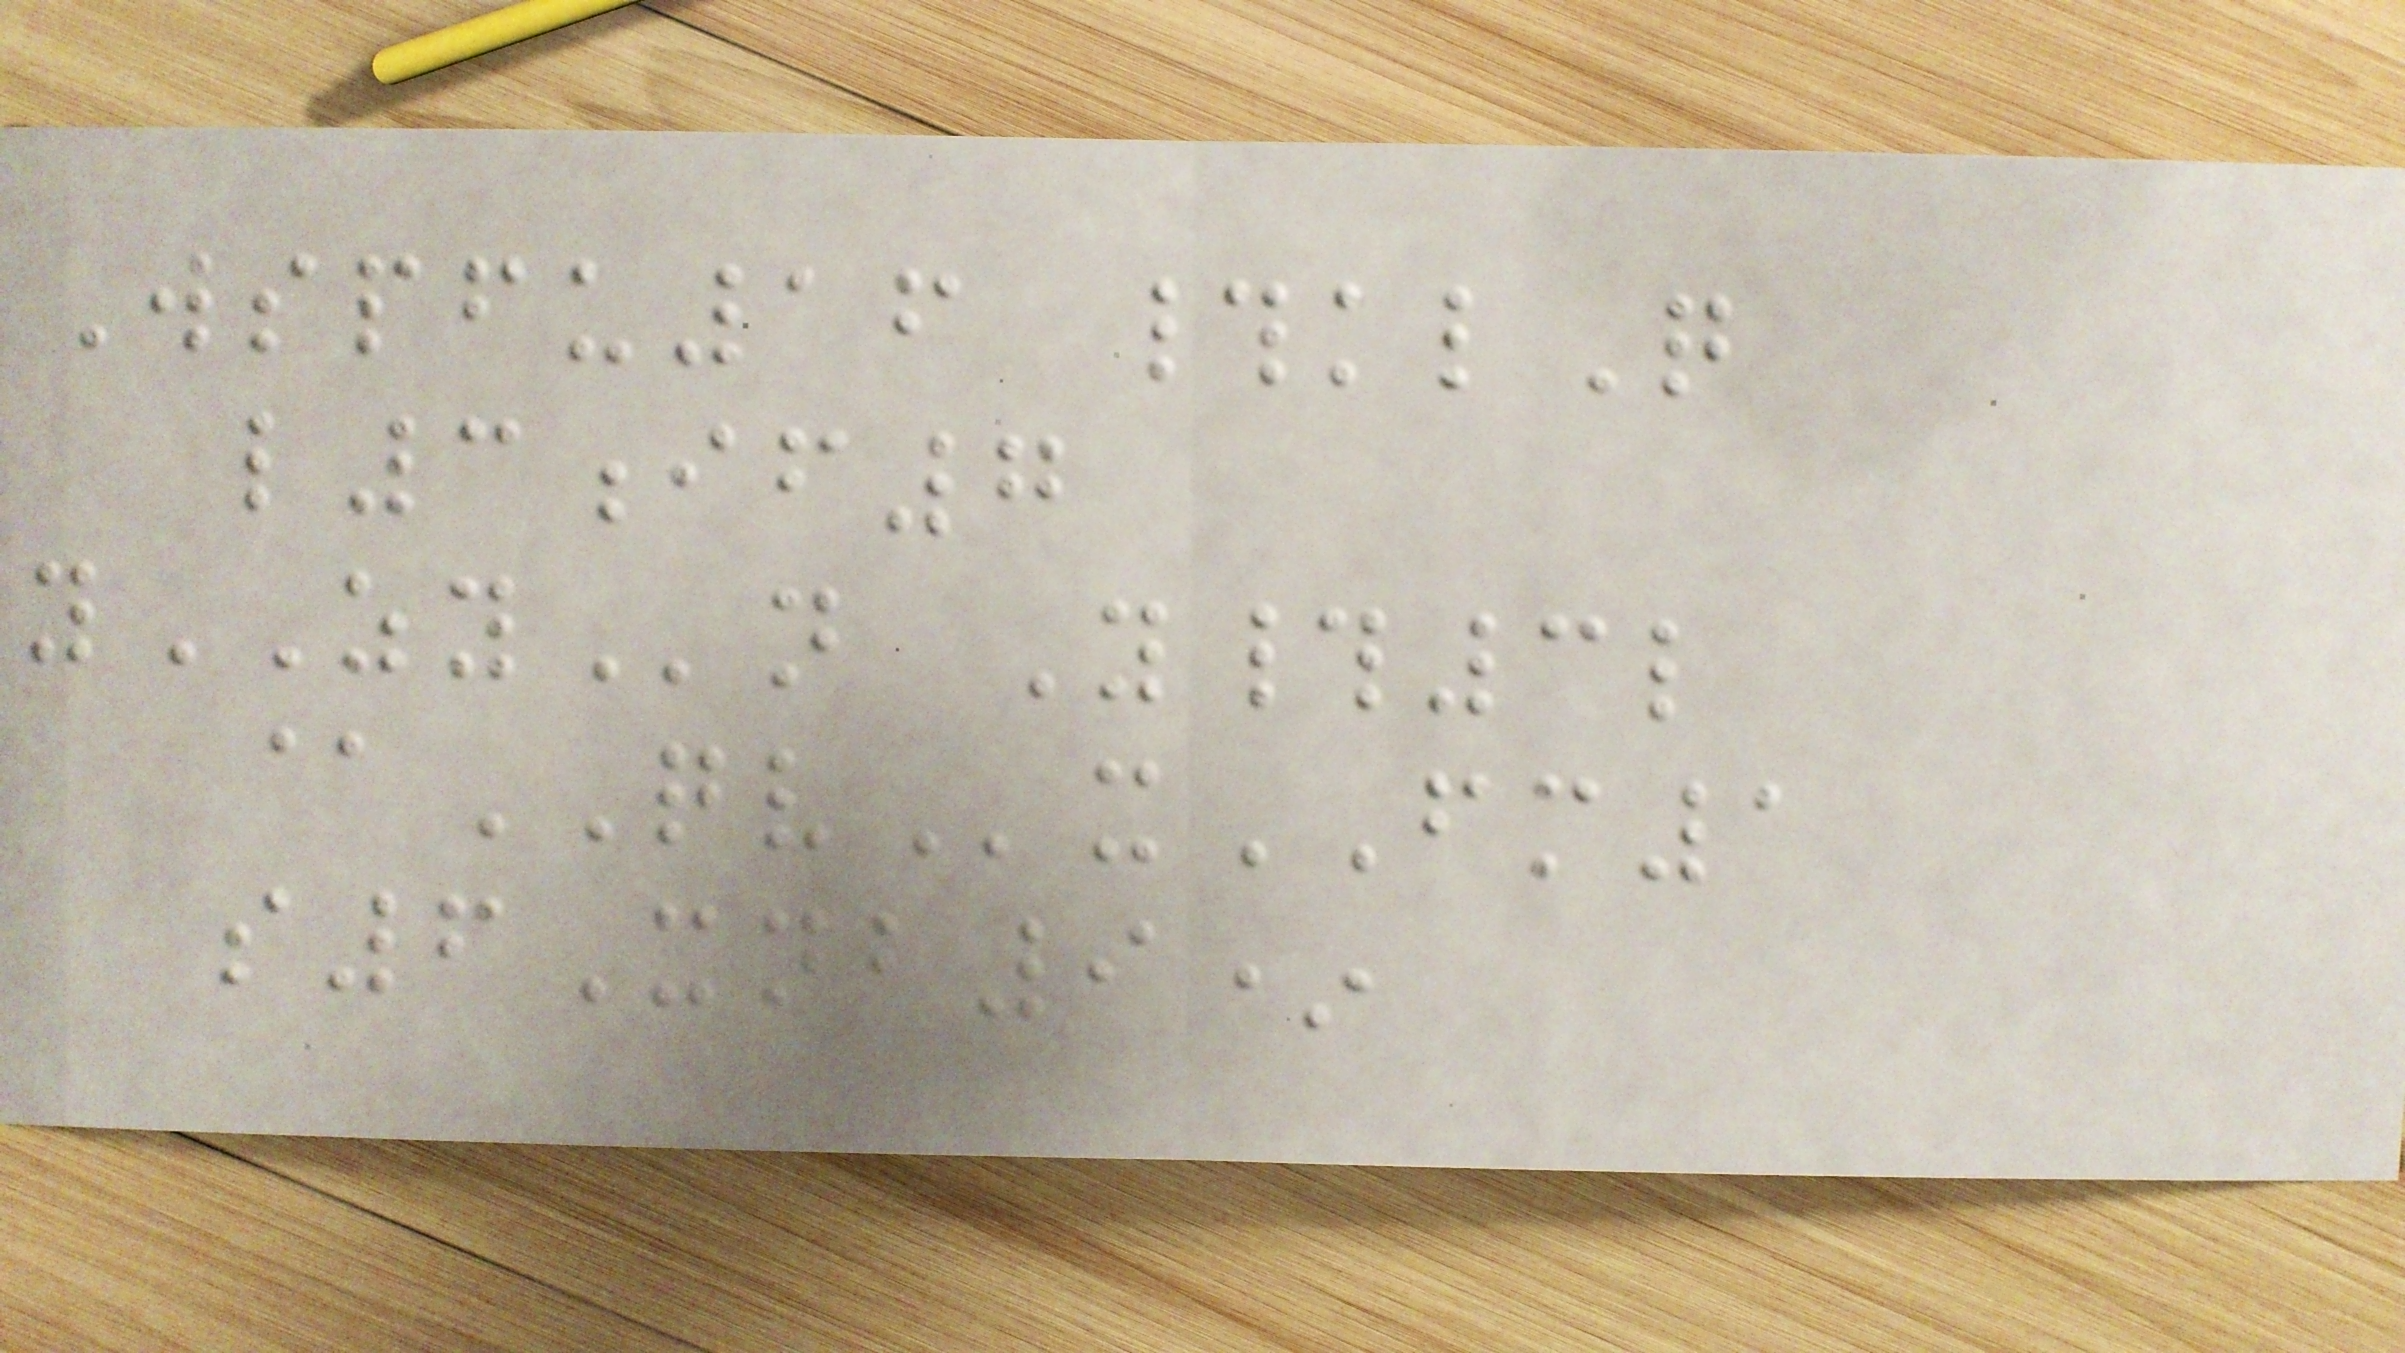Wspfu16 #klQ
l3if7
yZYn Y#3l
@QVxFM1
s6Xnb9*
